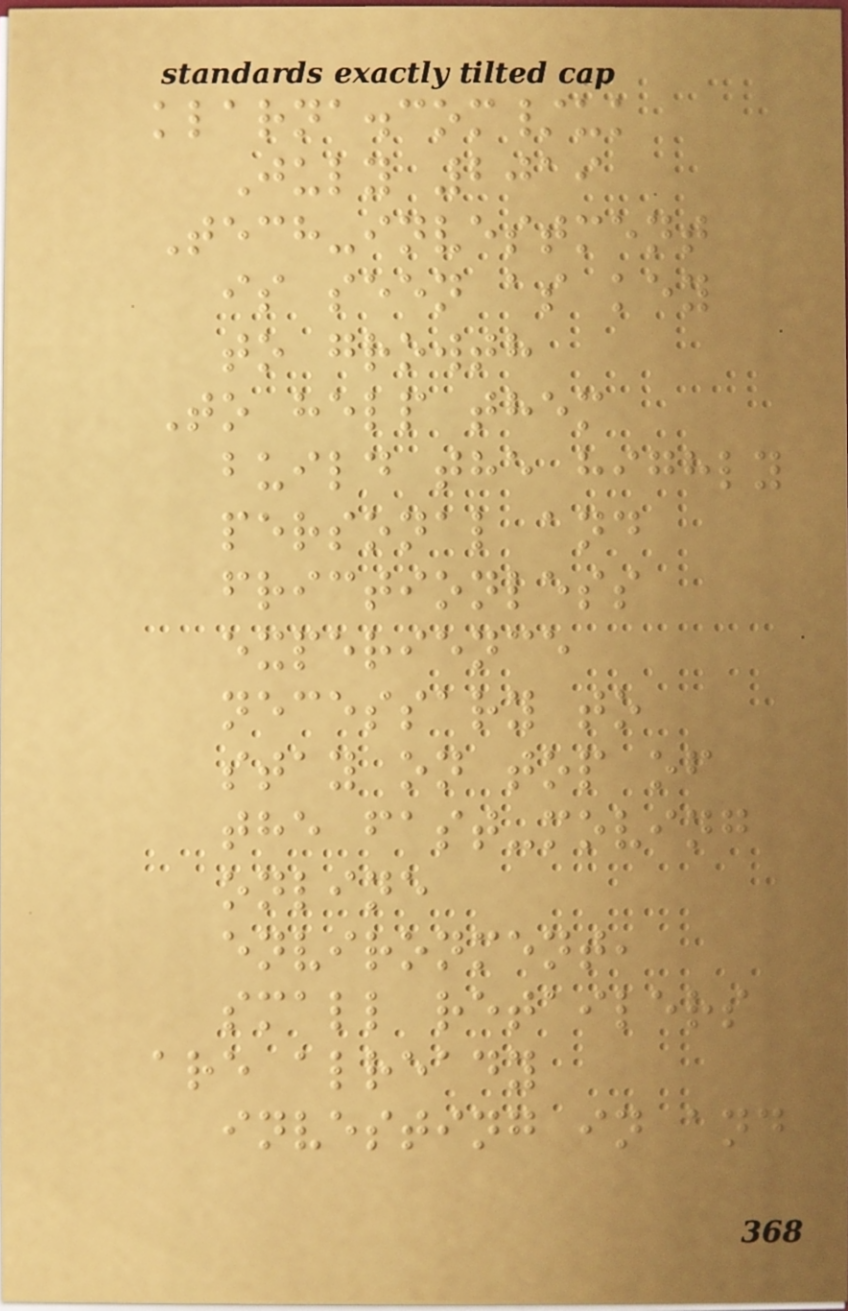klarna.com/uk
July 2019
Tech-investment
is seen as key
to growth
To help them
build the highly
personal and
frictionless
experience
necessary to
stay on top of
the fast-moving
online
environment,
small retailers
are already
investing in and
